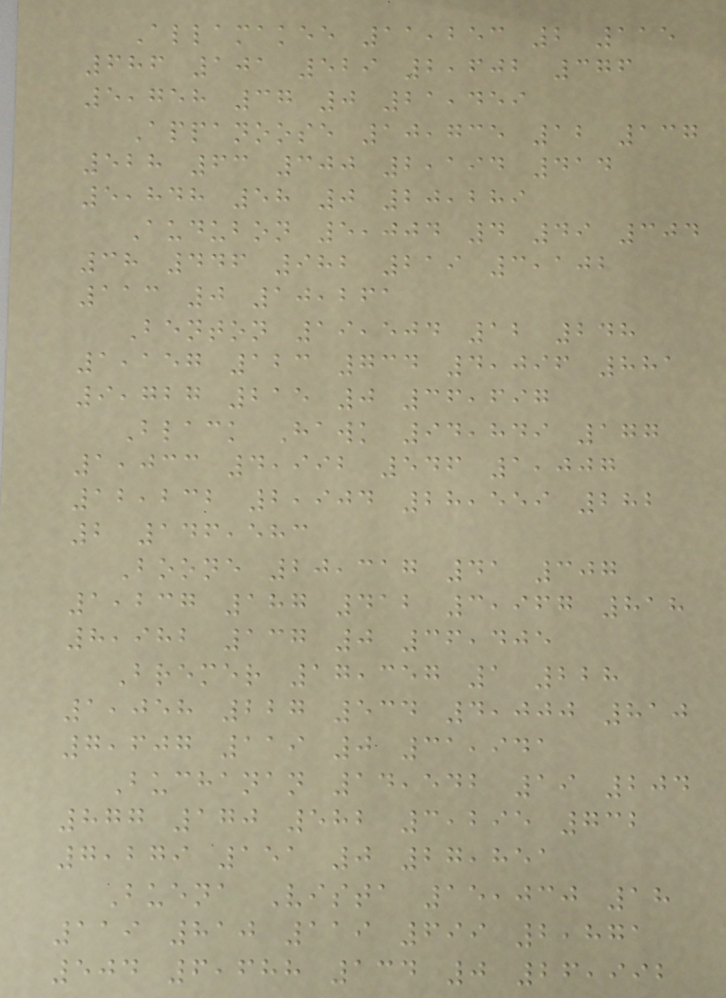Allamakee 11,253 2 115
686 101 529 2,602 376
5,758 37 0 21,459
Appanoose 10,735 12 137
528 63 300 2,194 414
5,848 58 0 20,289
Audubon 5,004 4 49 304
38 446 982 219 3,102
113 0 10,261
Benton 19,504 12 248
1,157 123 734 4,096 881
9,727 215 0 36,697
Black Hawk 94,849 177
1,033 4,992 546 1,007
12,232 2,904 28,559 282
2 146,583
Boone 20,317 41 307
1,237 187 412 3,967 818
8,982 137 0 36,405
Bremer 17,357 1 228
1,058 227 534 4,000 810
7,607 119 0 31,941
Buchanan 14,542 19 204
877 170 582 3,295 732
7,279 151 0 27,851
Buena Vista 15,030 18
119 810 119 699 2,871
504 6,688 134 0 26,992
